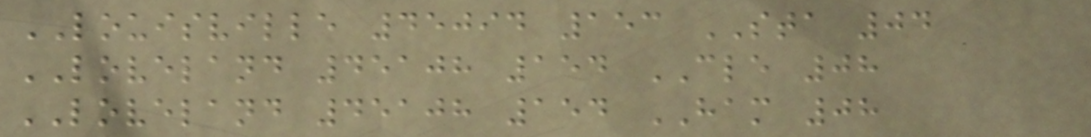LOUISVILLE 45094 153 STA 04
LOVELAND 45108 154 CLE 08
LOVELAND 45108 154 HAM 08
